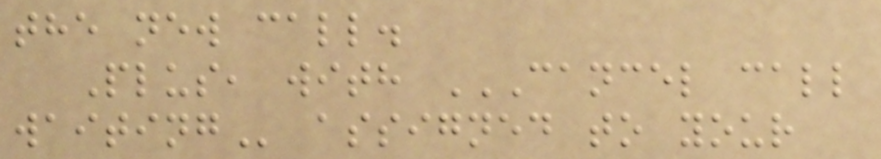the new call.
Plus, with CANCEL CALL
WAITING assigned to your
